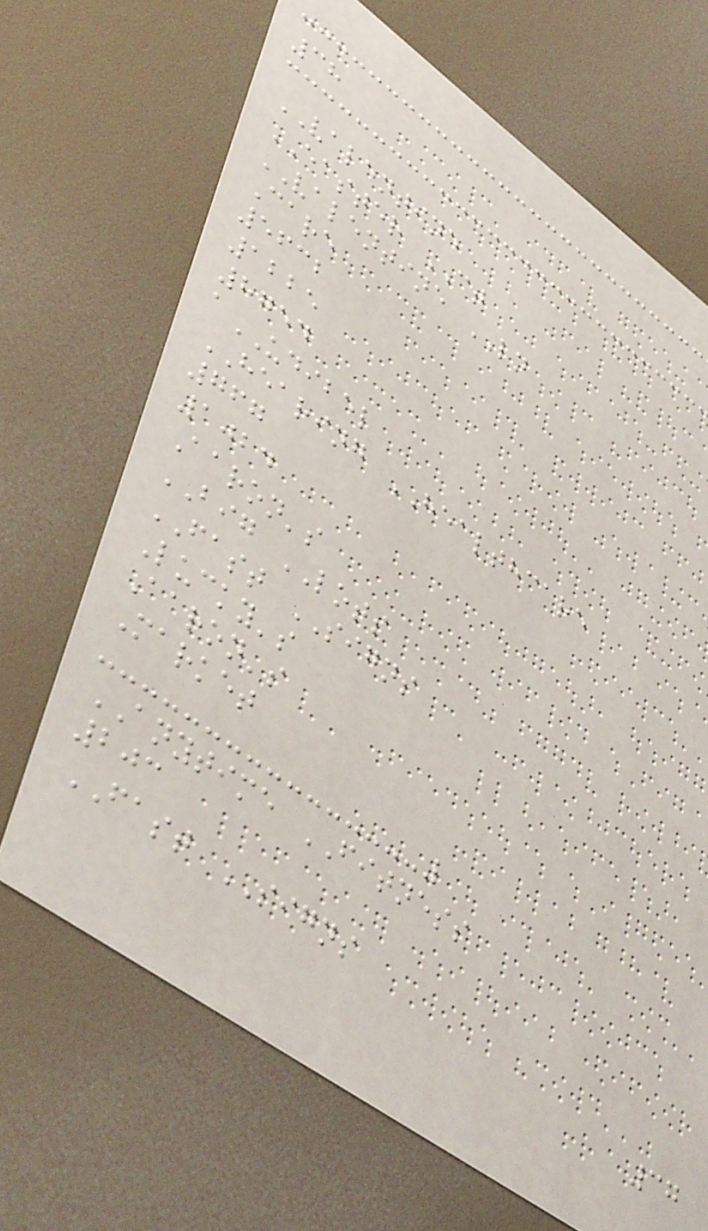38
VALENTINE
EASTER CT
VALENTINE LN
Care
5632
1225
8754
aUDIBEL
HEARING HEALTHCARE
767
1024
Aaron's
BIG LOTS
FAST SIGNS
Lucky's
Aaron's
Market
ANYTIME FITNESS
203
FAST SIGNS
37
